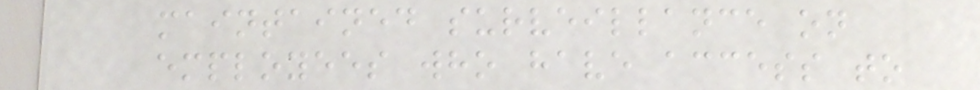maintained surveillance on
employees who have access to
